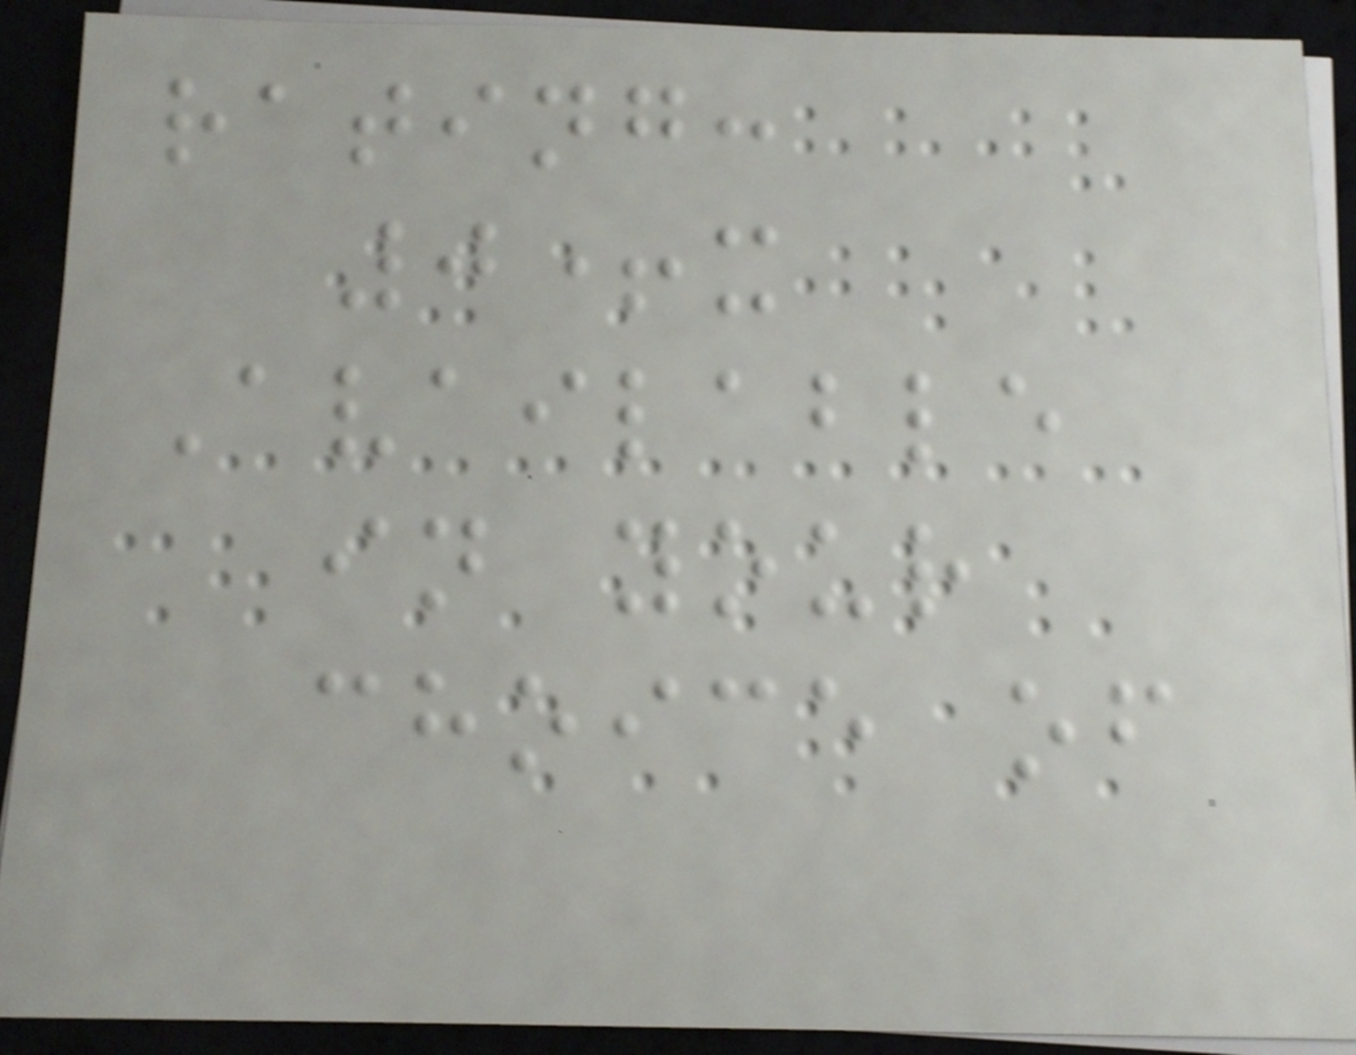rating:
0+x
Available
in your
choice of
